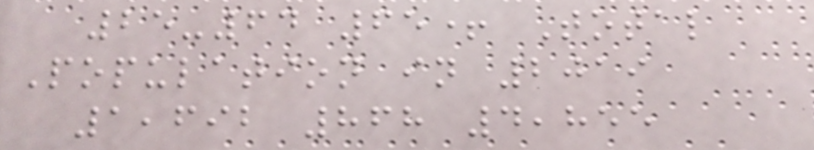25-64 65+ Total
Population in 2019
1,692 868 4,855
